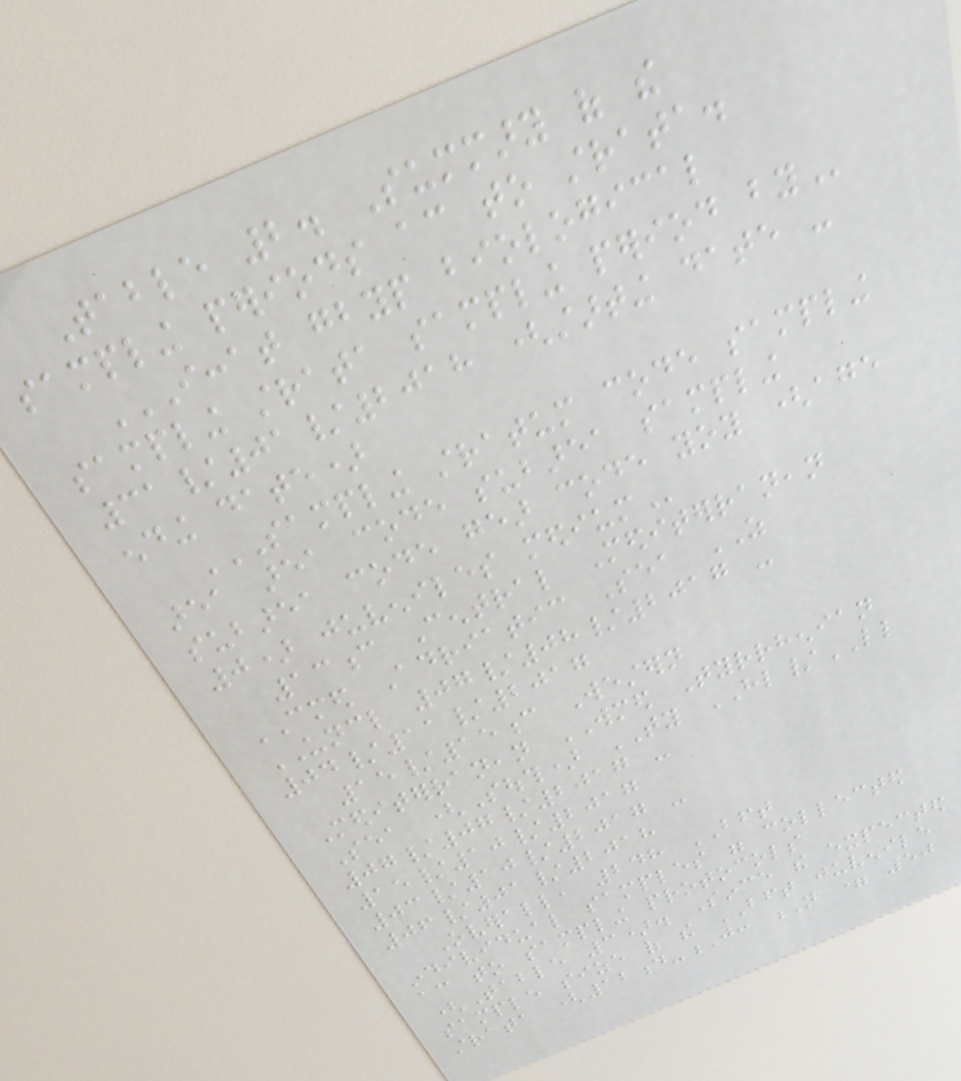Table 2. Summary of the
sampling periods according to strata.
ICCAT GBYP BIOLOGICAL
SAMPLING STRATA SAMPLING PERIOD BY
31/01/2018 (starting date -
ending date)
SAMPLING STRATUM CODE SAMPLING
AREA AREA CODE SUBAREA SAMPLING
SUBAREA CODE GEAR CODE YOY (AGE
0) JUVENILES MEDIUM
13c Central Mediterranean
CMED Adriatic Sea AS
UNCL 07/08/2017 -
04/11/2017
15/15c Western
Mediterranean WMED Tyrrhenian
Sea (South) TY HL/LL
07/07/2017 -
15/10/2017
03/10/2017 -
06/01/2018
Overall, 248 BFT
individual samples were collected
according to sampling protocols
(Table 3). Since the expected
sample size of the BFT juvenile
strata (12d-J: N = 50
